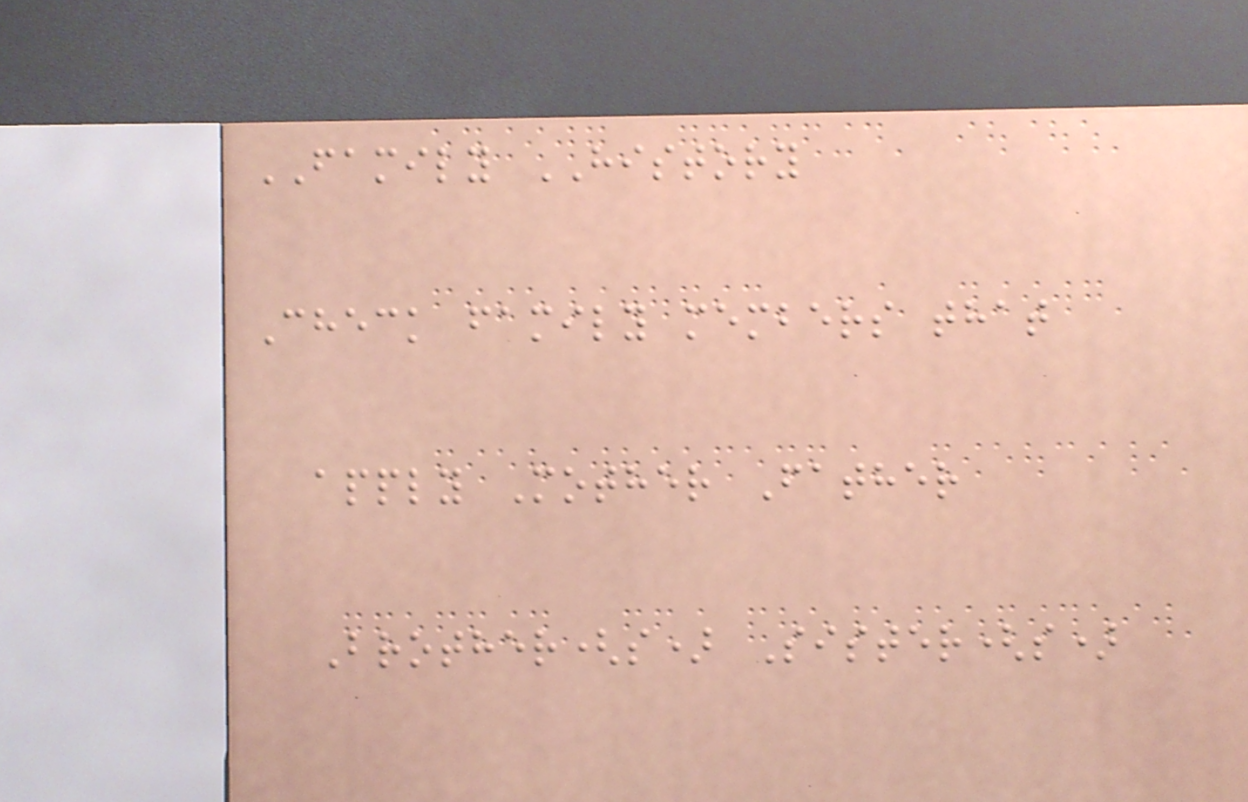FAMILY HISTORY
Check family members that
apply Mother Father
Brother(s) Sister(s)
